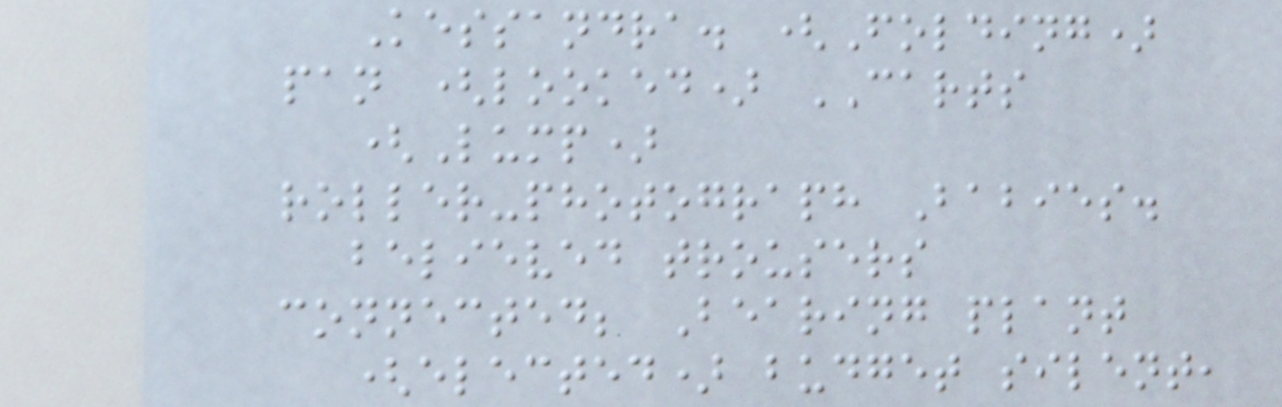Kessandra. (Folding)
pan (looked) CARTS
(Lump)
roller-photograph Babies.
believed trousers
connected; Bearing plant
(elected) budget silent,
